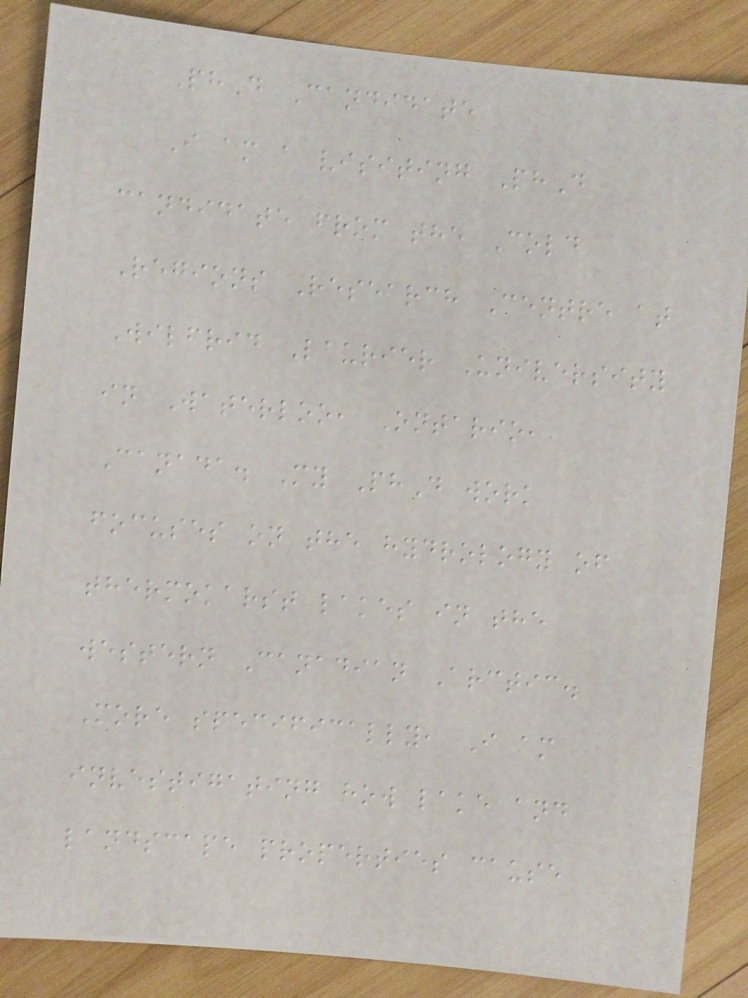PhD Candidate
I am a visiting PhD
candidate from the Cold
Regions Research Centre at
Wilfrid Laurier University
in Waterloo, Ontario,
Canada. My PhD work
focuses on the hydrology of
thermokarst lakes in the
western Canadian Arctic.
More specifically, I am
investigating how lake and
landscape properties cause
